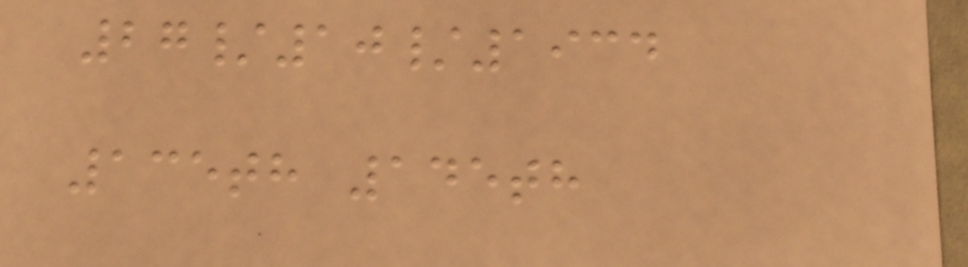27/10/1934
135th 145th
